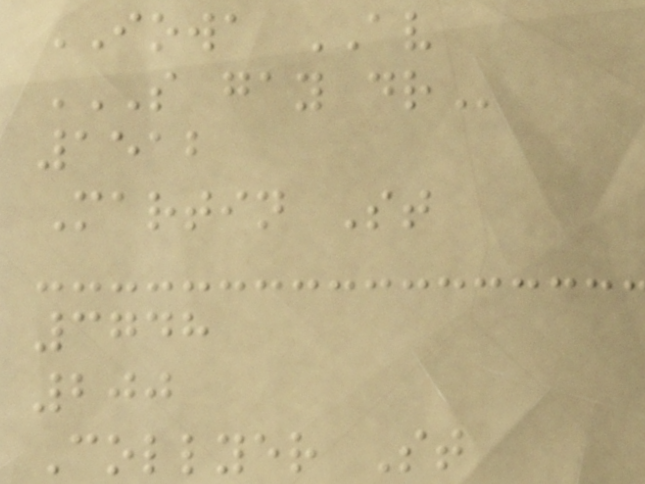IOWA AV
S GAY DR
1512
Martin St
3748
200
Collyer St
